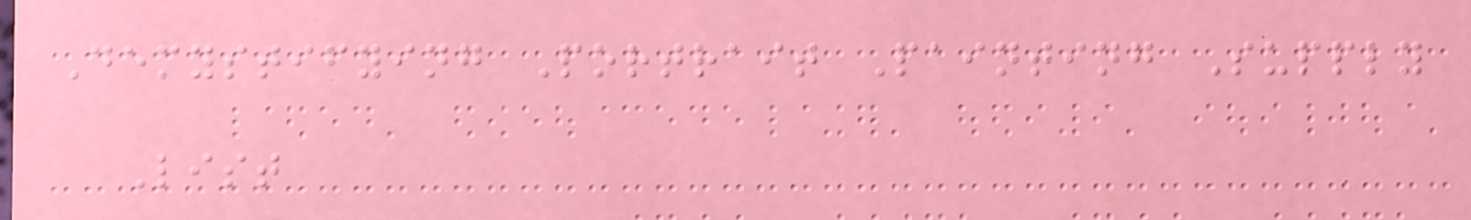Demystifying Portrait Painting Supply
List
